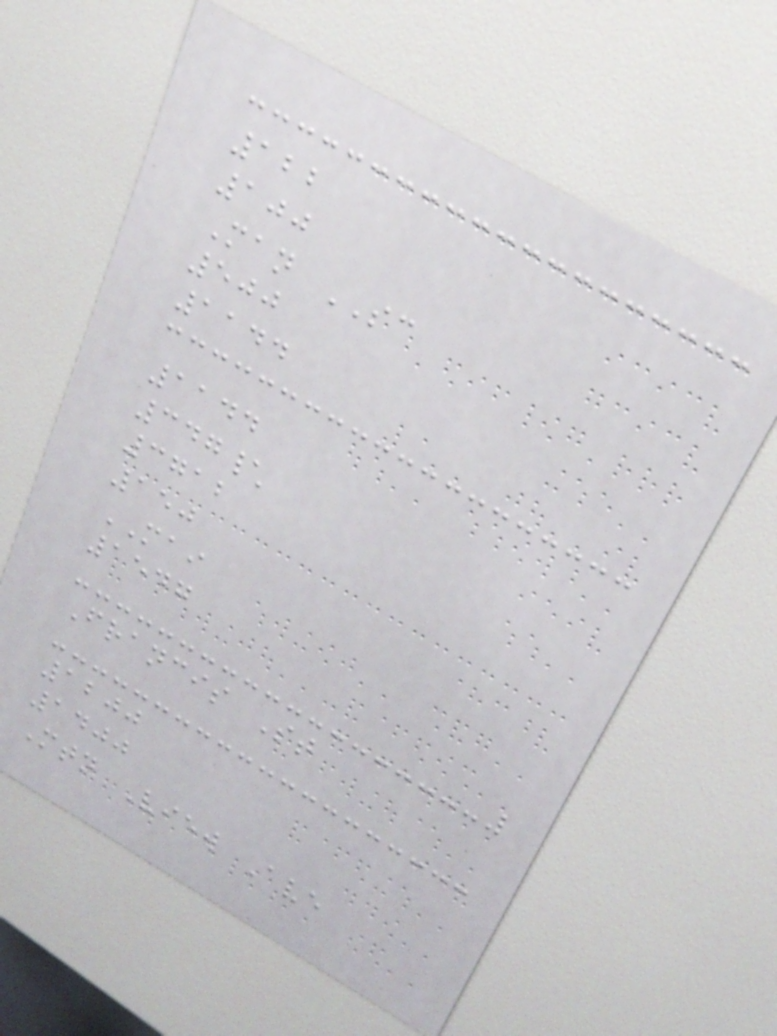122
100
Man SC
500
1144
1144
347\
3712
150
MAI
1547
Francis St
1200
1400
Mtn View Ave
